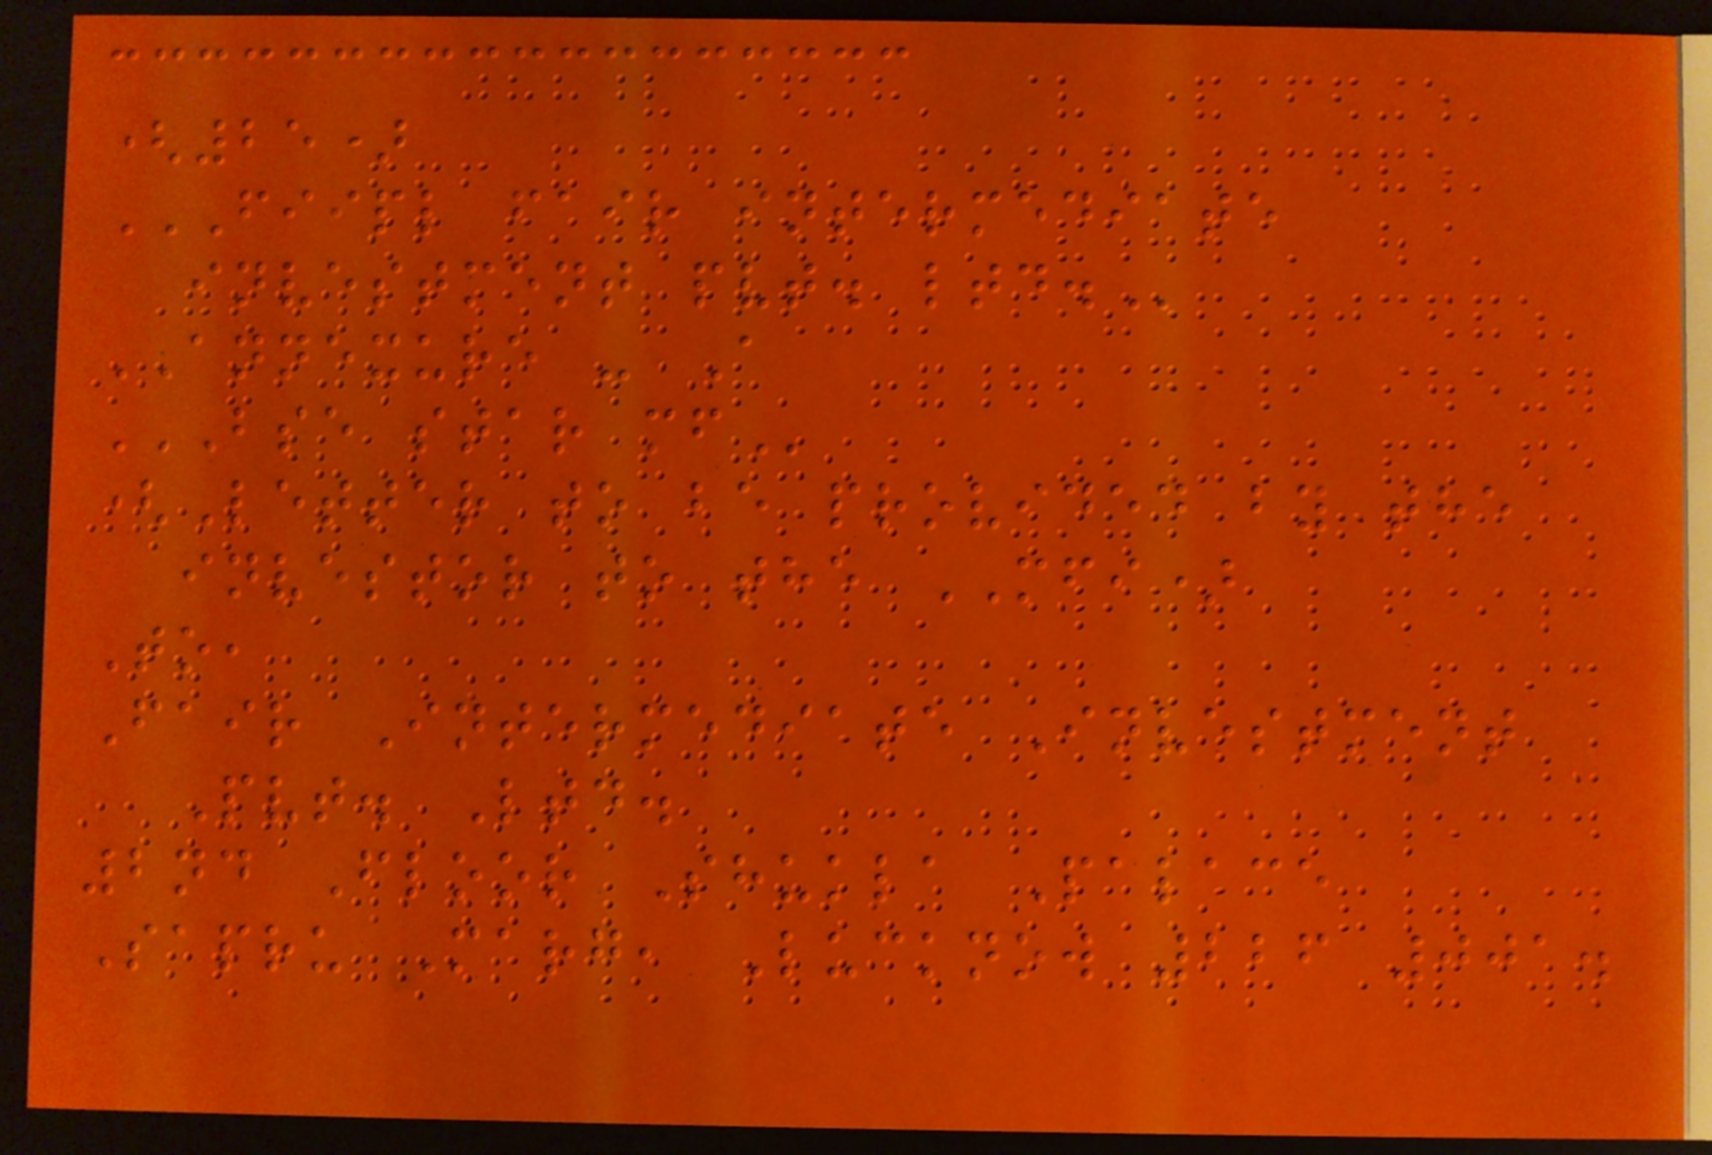(25)
FIIPL FAIR INTERMEDIATE
INVESTMENT PVT. LTD.
ANNEXURE - A
BSE STAR MF
(Letter to be provided by the
investor to the MFI)
To,
Fair Intermediate Investment
Pvt. Ltd.
2nd Floor Shukla Palace
Sapru Marg, Lucknow 226 001.
